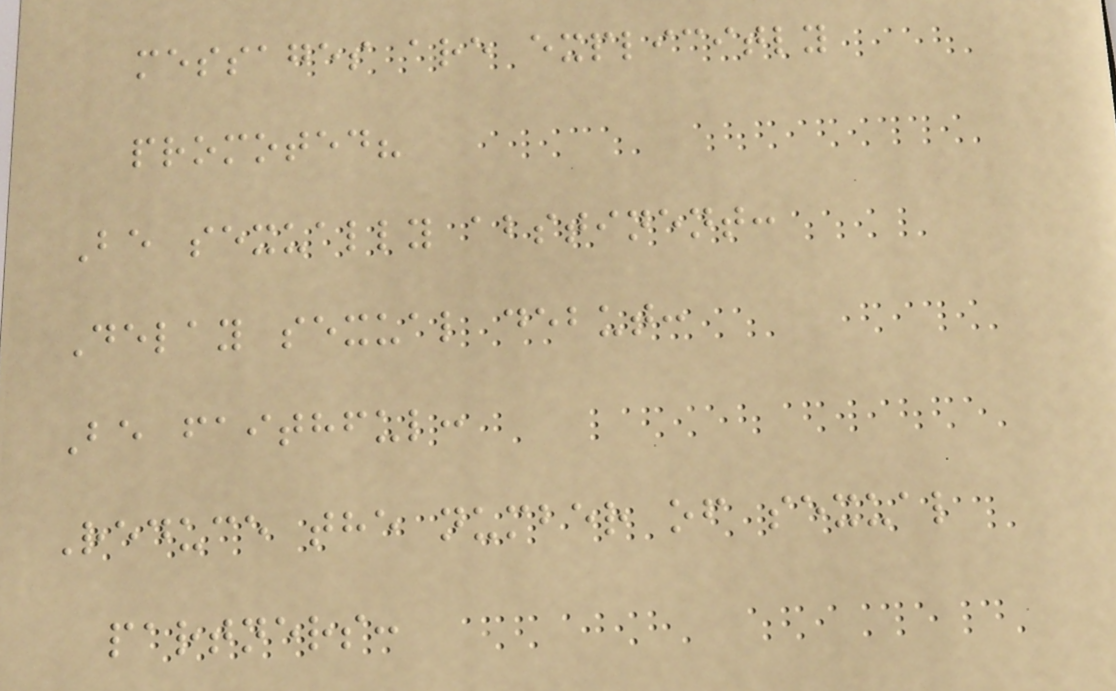messages are explicitly
promoted?
Be sexually abstinent:
Delay sexual debut:
Be faithful:
Reduce the number of sexual
partners:
